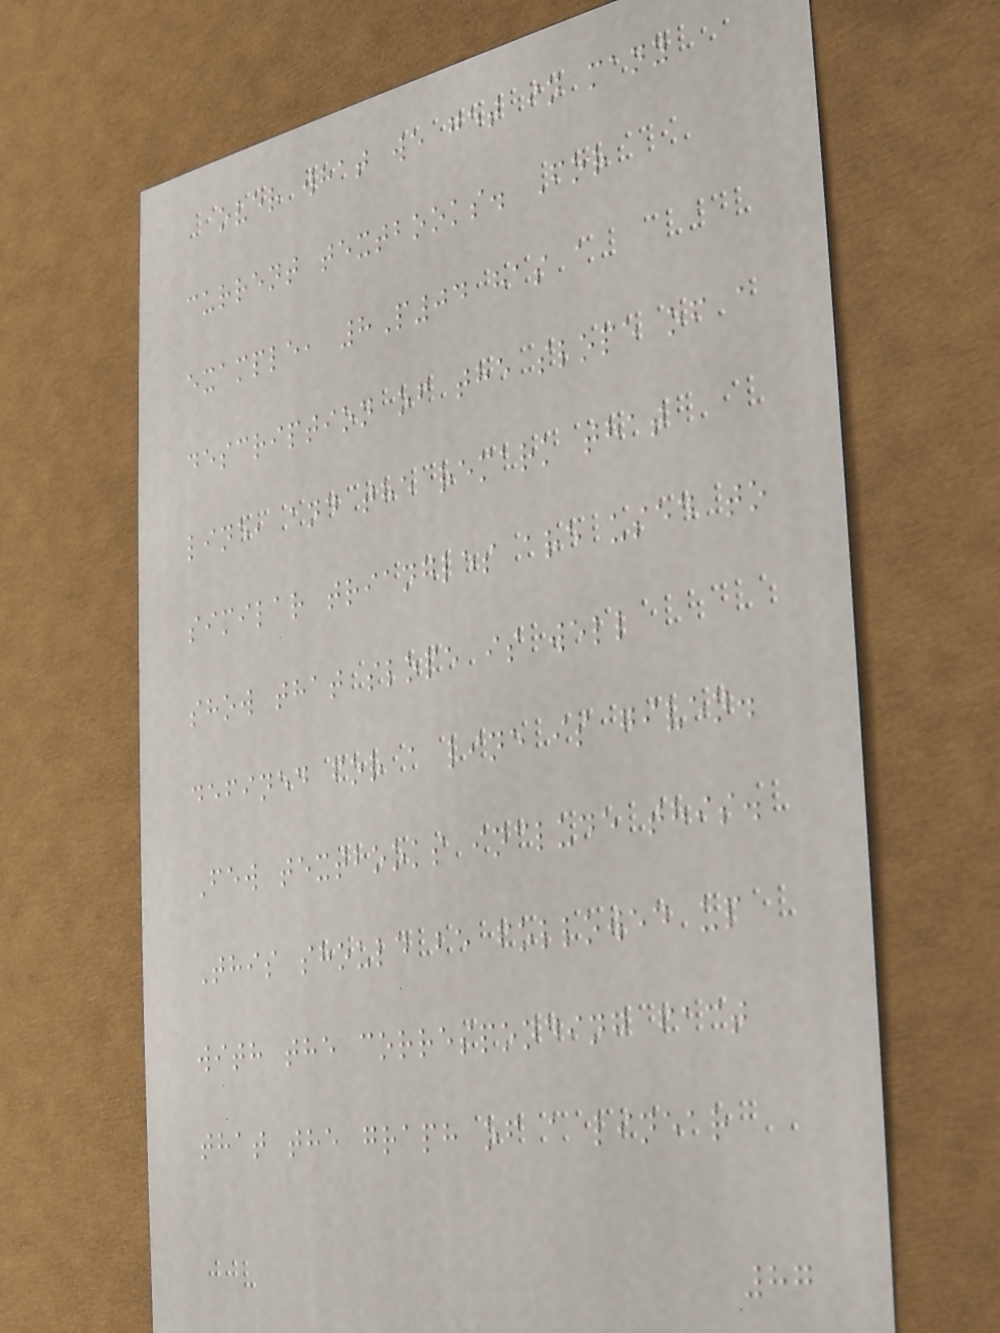over what we get in many
current textbooks. For
example, 8P04 has a
description of the slope of a
line, and the remark that
similar triangles are used to
show that slope is well
defined for a line is given.
Few textbooks include this.
This should be followed up
with the corresponding fact
that the graph of a linear
87
